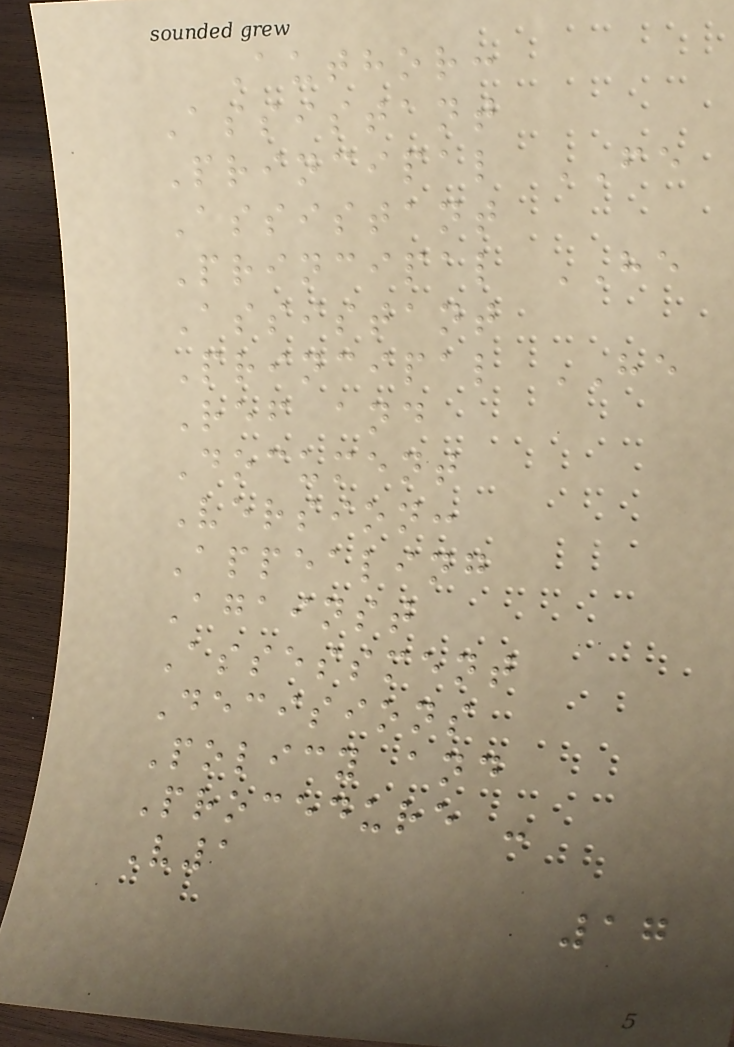Author:
Assistant
Principal FE
Assistant
Principal HE
Assistant
Principal HE
Ref and
Document
Version:
Appealing
Against
Assessment
Decisions
Policy and
Procedure -
V1
17
